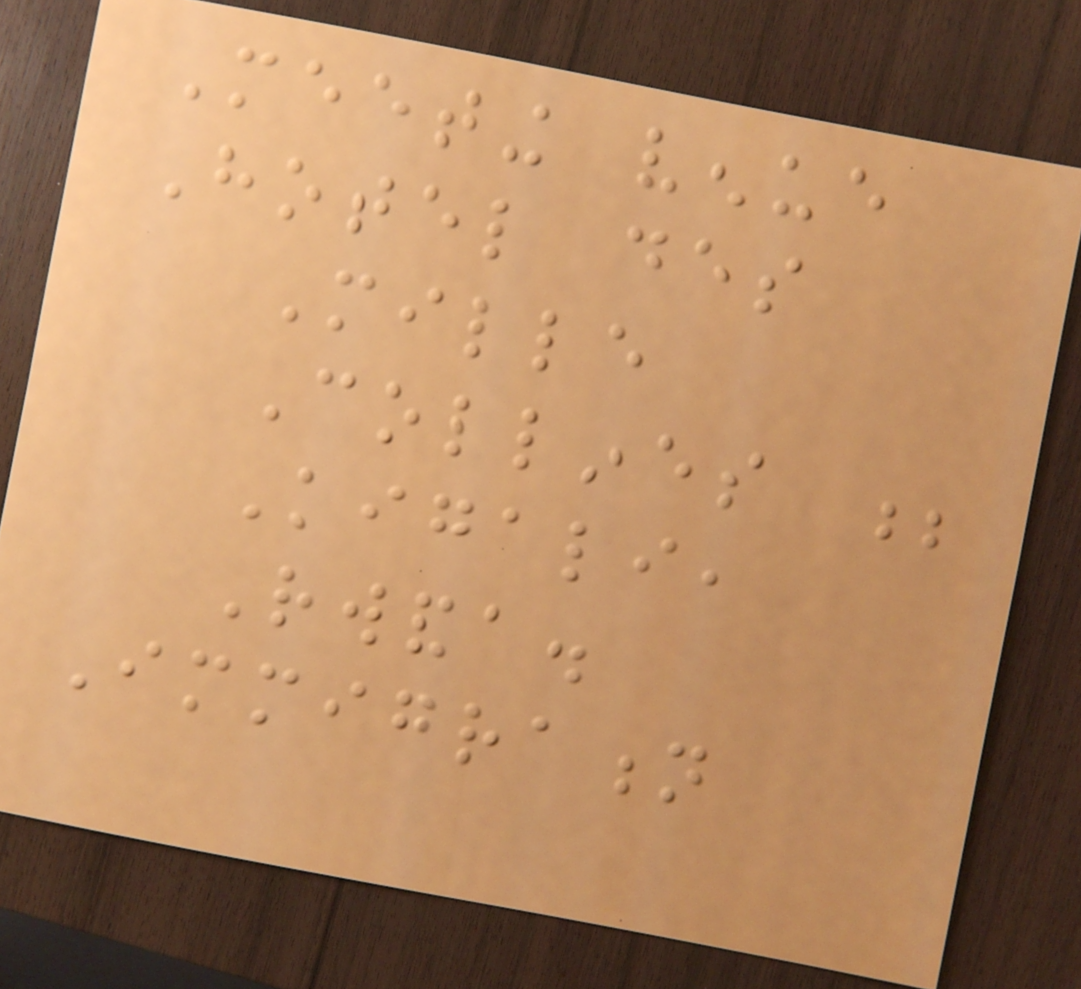Meeting venue
Hotel des
Mille
Collines ;
Kigali,
Rwanda.
Immigration
